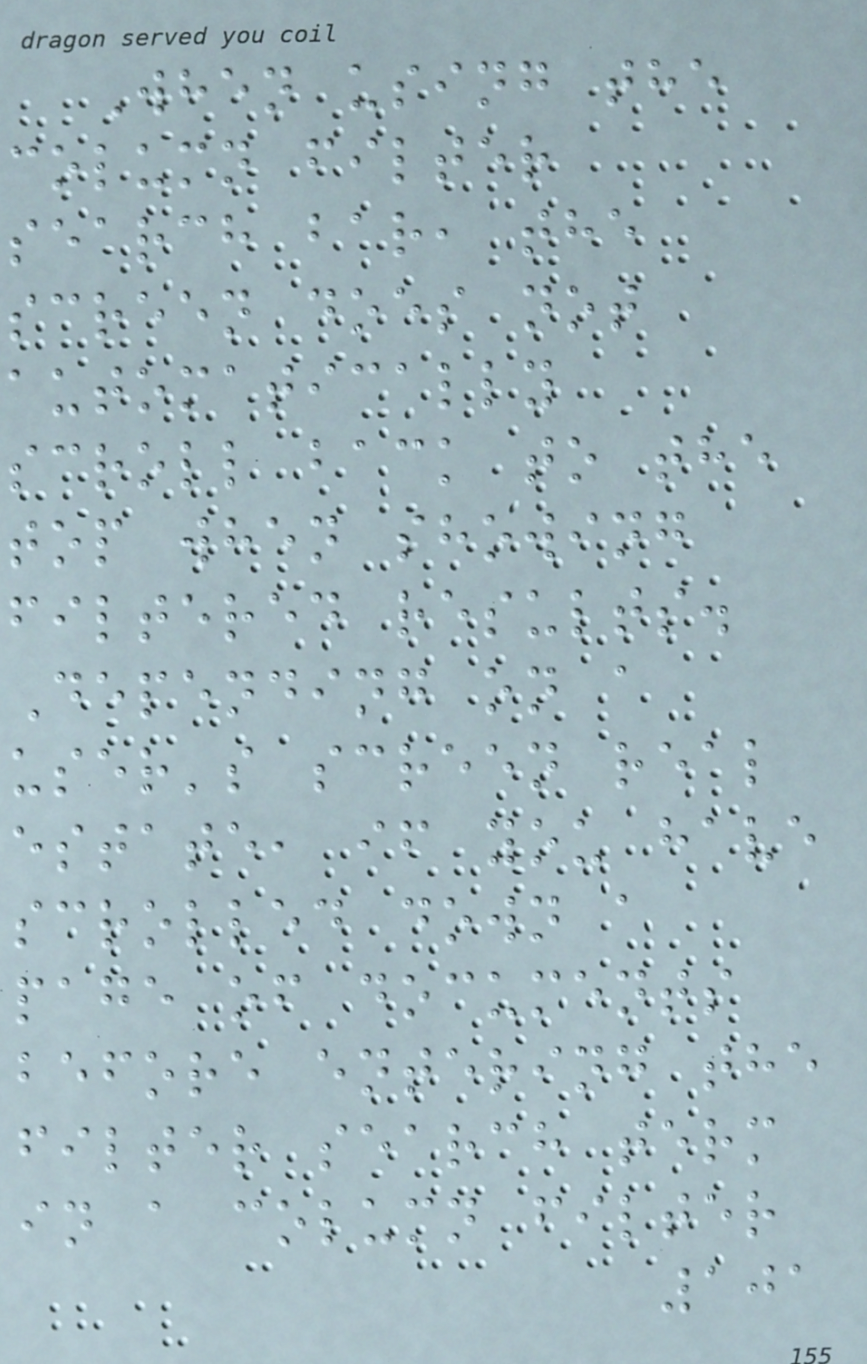When using the
column filter
search bar, the
screen does not
automatically
scroll back to the
top when showing
filtered results.
Depending on a
user's screen real
estate, if you have
scrolled down a
page of documents
before entering the
filter search term
in a column filter
101
